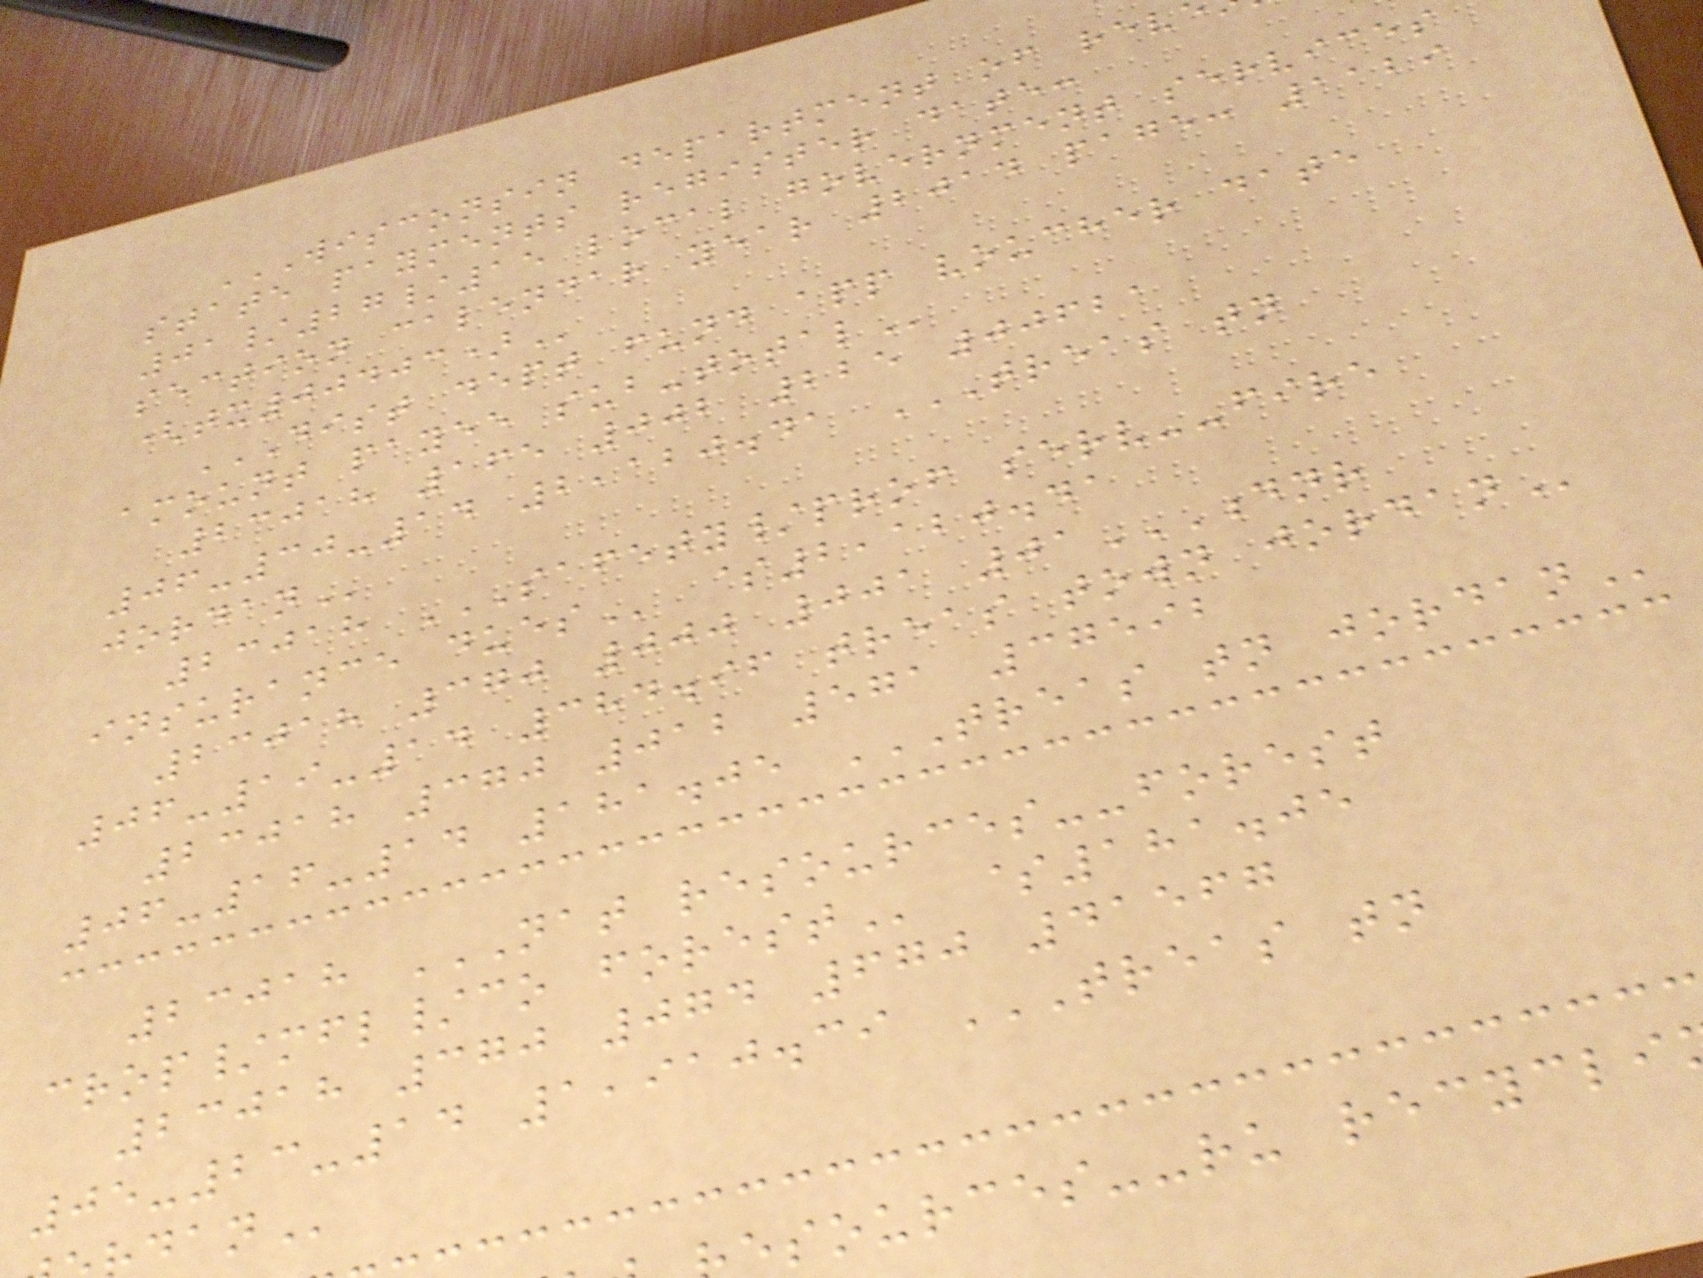state payments register date:
01/27/15 local government services
section calendar year 2014 page: 1129
DIST DEPT FUND APP VOUCHER DATE
amount payee
23018 165 002 225 00621
06-30-14 2,120.41 TREAS TN
23018 SAFETY/PROF SERV--FIRE
insurance
23018 370 000 001 01DNR
06-19-14 384.96 treas town
23018 370 012 571 37592
06-16-14 181.05 TREAS TN JORDAN
23018 NAT RESOURCES--FOREST
crop/mfl/co
23018 370 074 670 41567
05-23-14 1,910.39 TREAS TN
esources--ru
